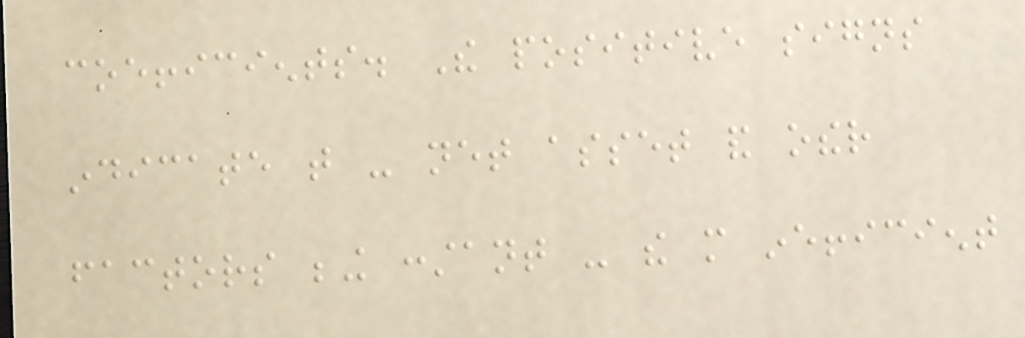coefficients. The positive signs
indicate that - net asset and other
factors being constant - the more inefficient
